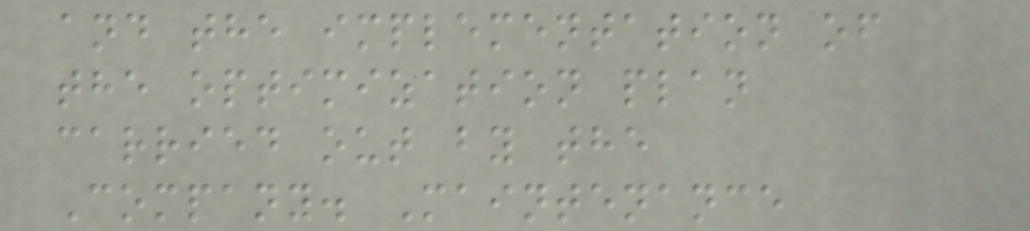and the implementation of
the optimization plan
carried out by the
Company. Maintenance
